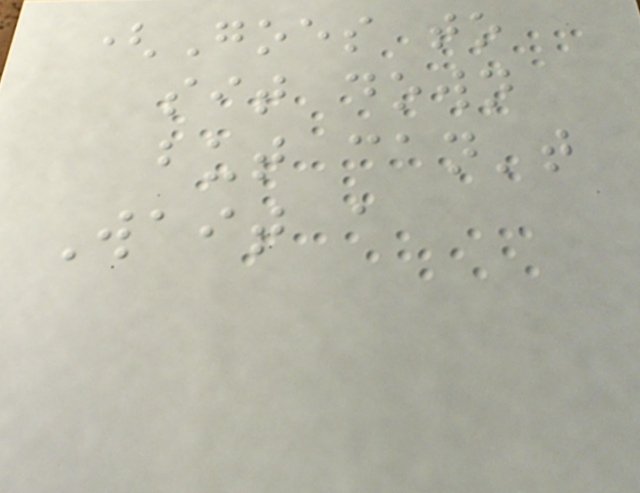(Goes to
sit down
but can't
Wait a
